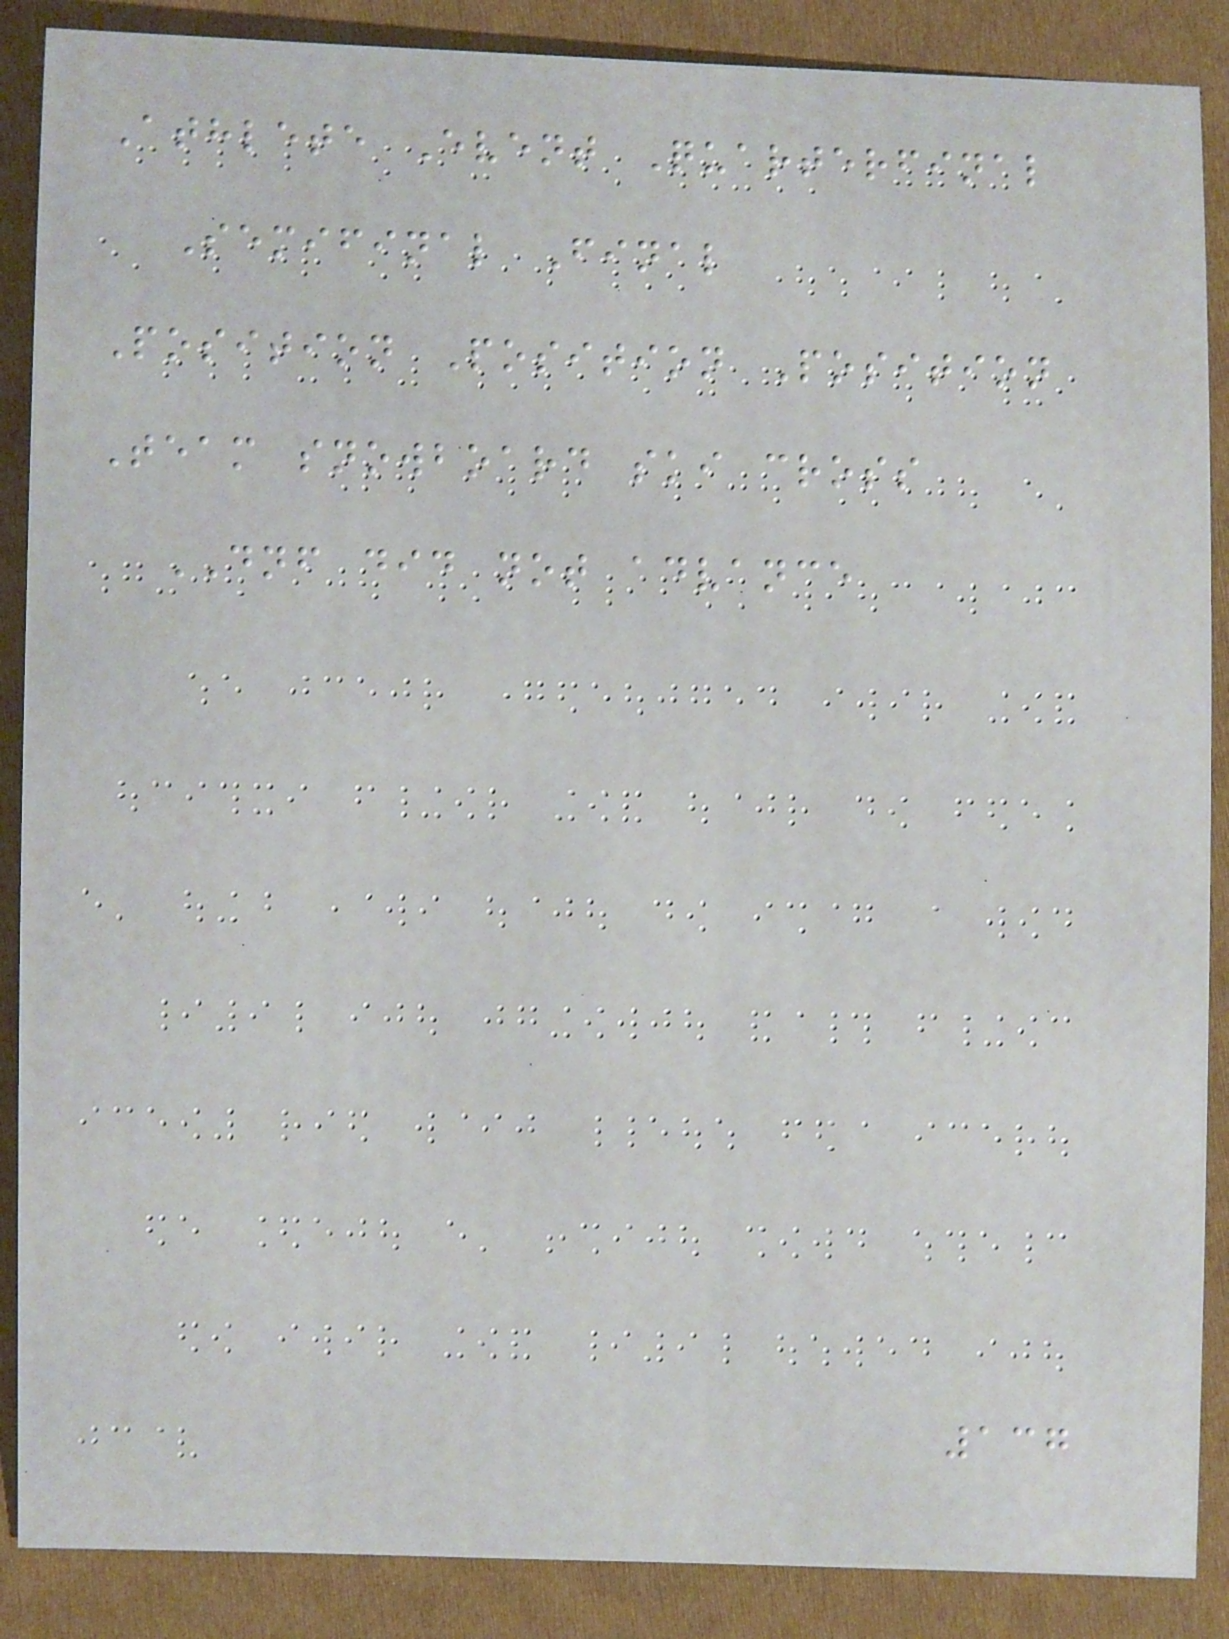Athlete Event Quarterfinal
Semifinal Final
Position Position Position
Team snowboard ski cross
DNF did not advance
137
